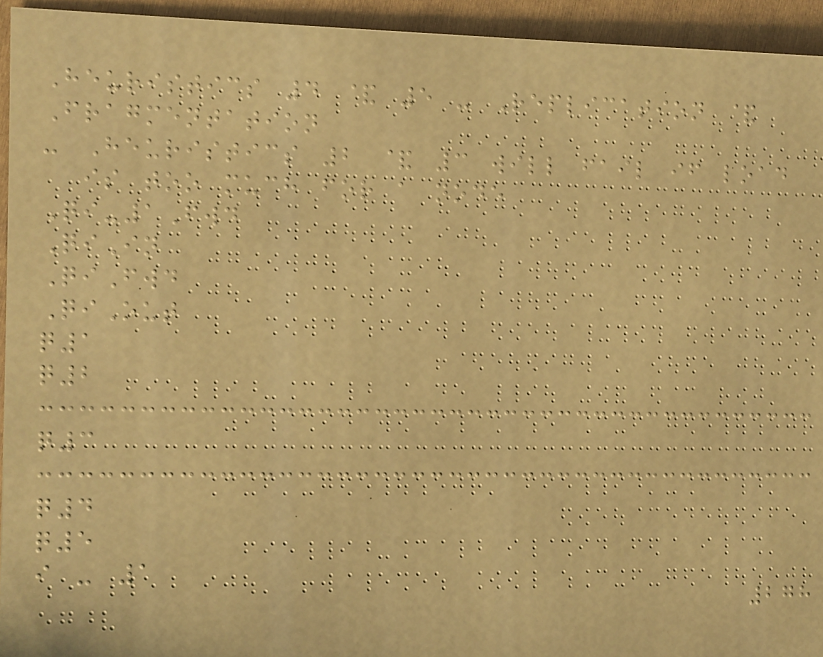Heuristics 4 & 5 - Replication &
Fragmentation
- Heuristics 2 & 3 will fail if load
is too much for a node
Qi-1Fwd
QiIn
QiFwd
QiOut
q1
q2
q3
q4
q5
i - 1
278
